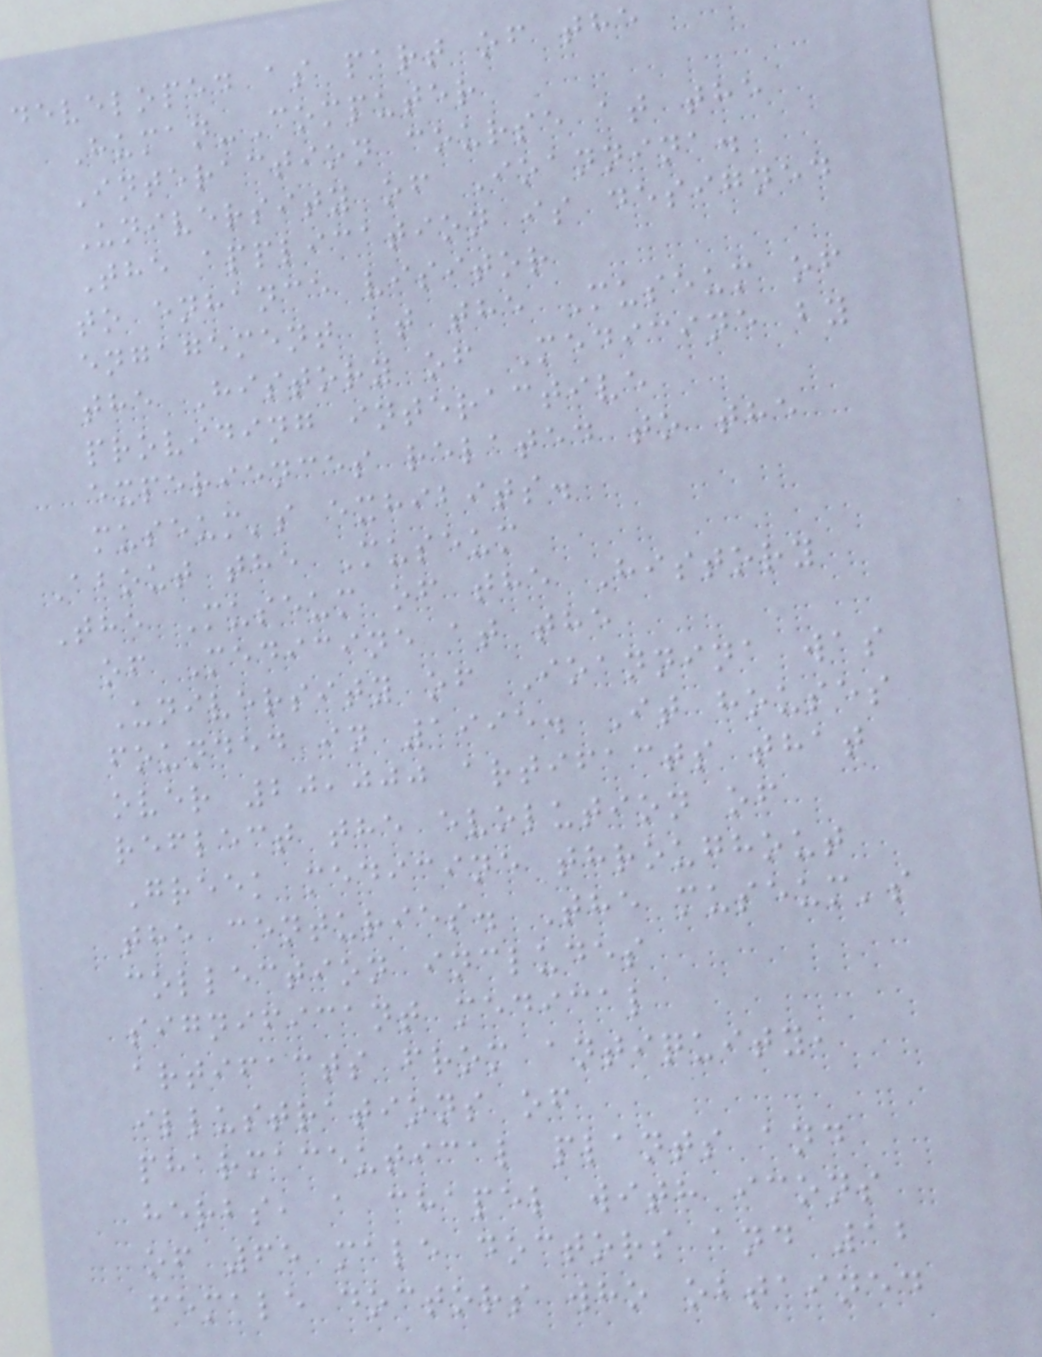developed as part of the
Human-Computer
Interaction course at the
University of Ioannina.
The application is designed
to enhance visitor
engagement at the Museum of
the History of Medicine by
providing interactive
experiences related to the
museum's exhibits.
About the Museum
The Museum of the History
of Medicine at the
University of Ioannina was
founded in 1995. It houses
over 20,000 artifacts that
reflect the evolution of
Greek medicine throughout
the centuries. The museum's
collection includes
significant medical
artifacts from antiquity,
illustrations of
pharmaceutical plants and
herbs, a chapel with icons
of 65 male doctors and 12
female doctors who obtained
